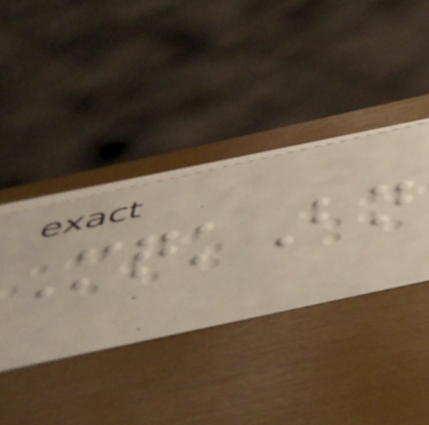MqkBn
